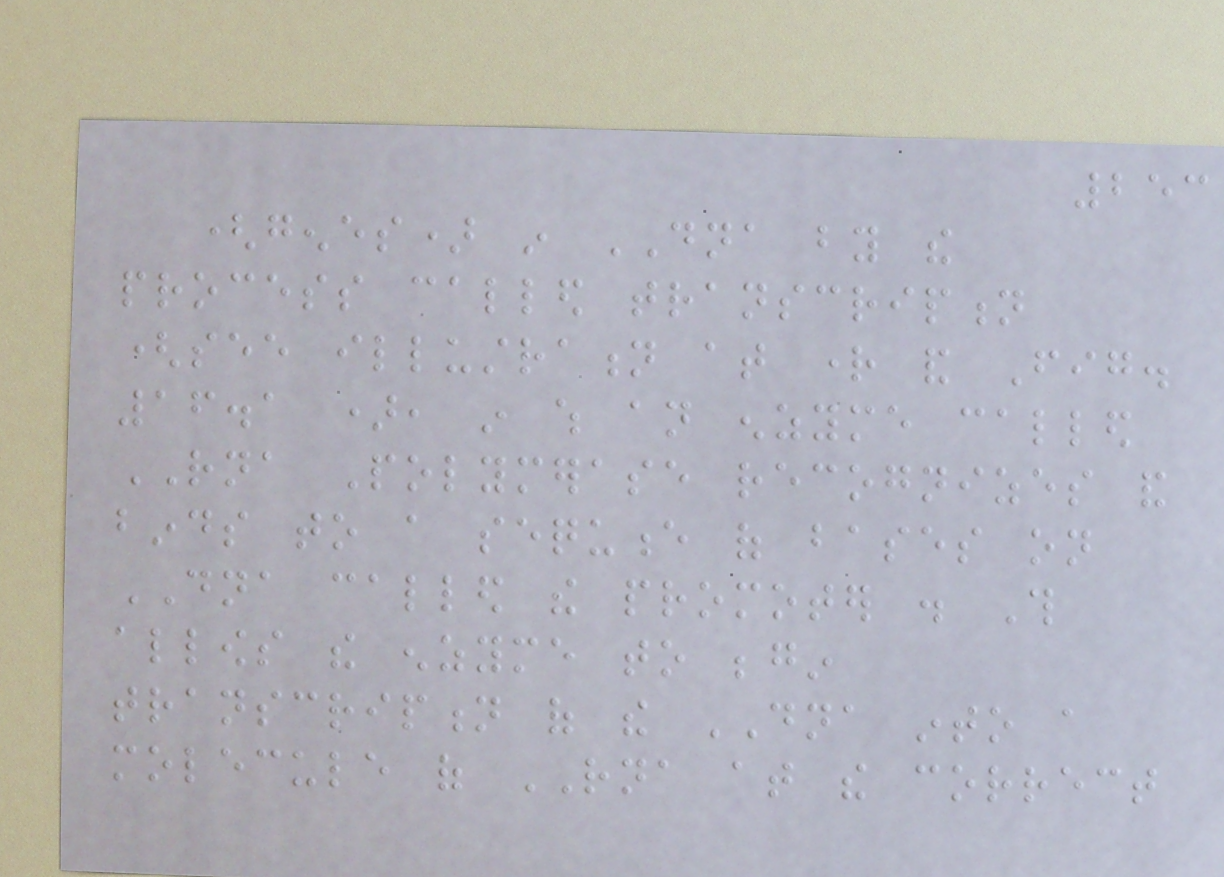253
(genes) in DNA by the
process called transcription
(see illustration at right and Fig.
16.1 ), in which an enzyme called
RNA Polymerase recognizes and
binds to a sequence of bases on
DNA called the promoter . This
allows the enzyme to begin
transcription of the DNA into a
molecule of RNA at the correct
